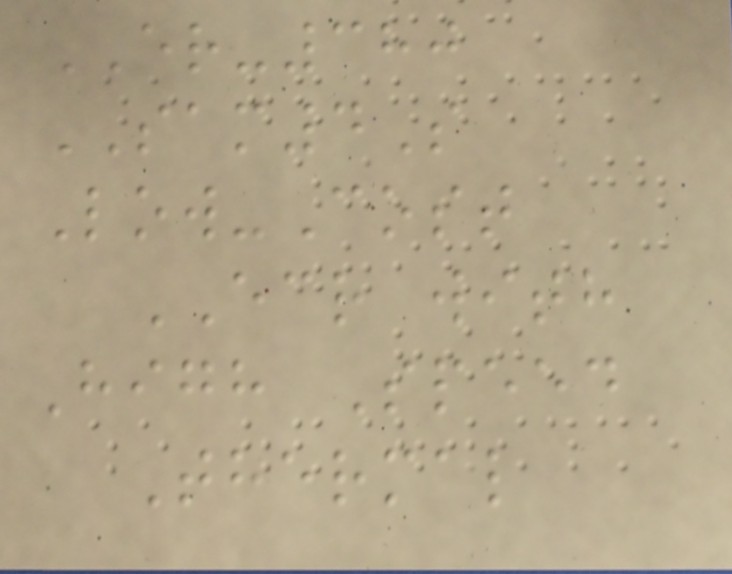ER-380
SAM4S
Low-Cost
ECR with
High Speed
Thermal
